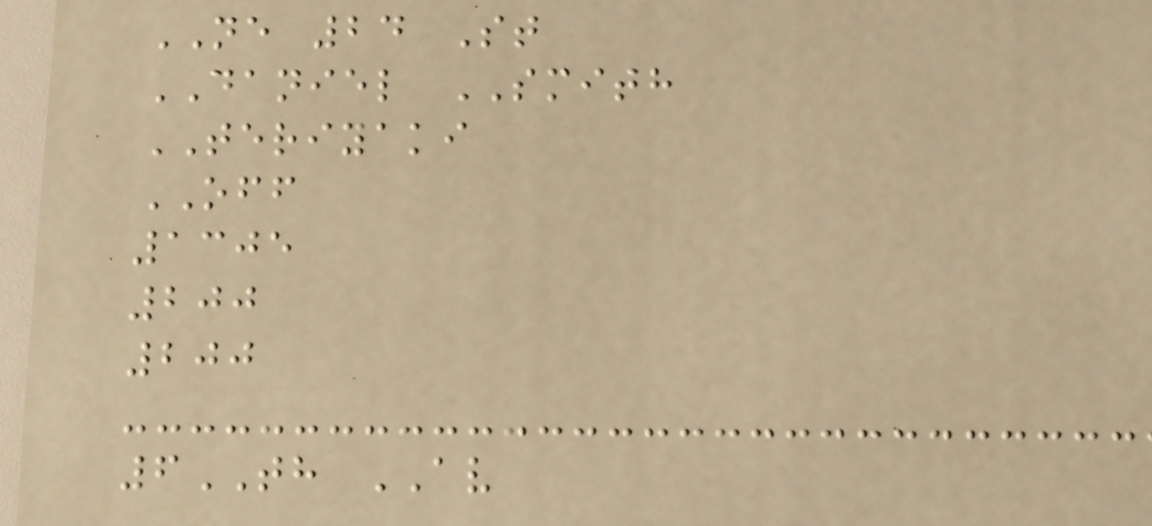NE 24 St
DANIEL SMITH
TERIYAKI
OFF
1305
200
200
6TH AV
